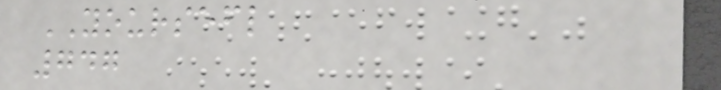YOURSEFL
747
